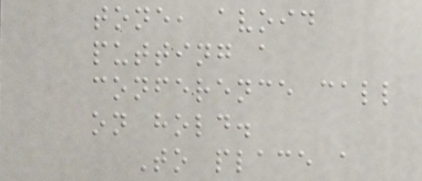tone, avoid
putting a
conference call
on hold.
To place a
